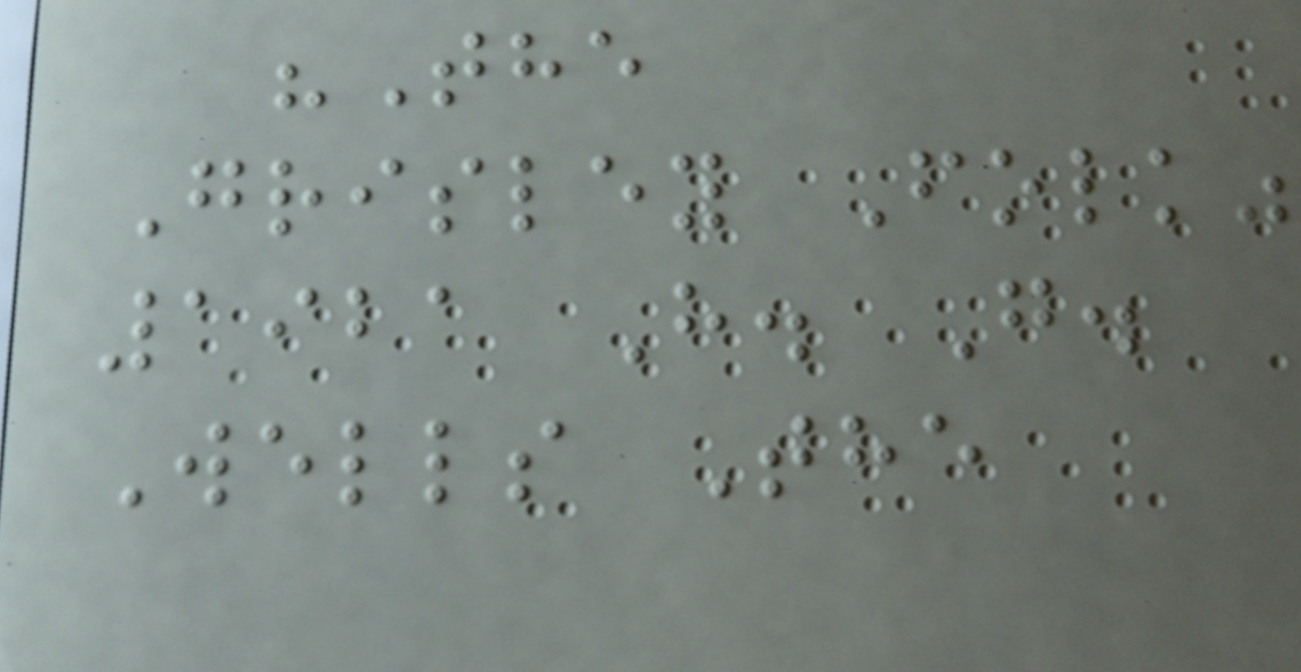"The
Grisley Folk"
1921 H. G.
Wells The
